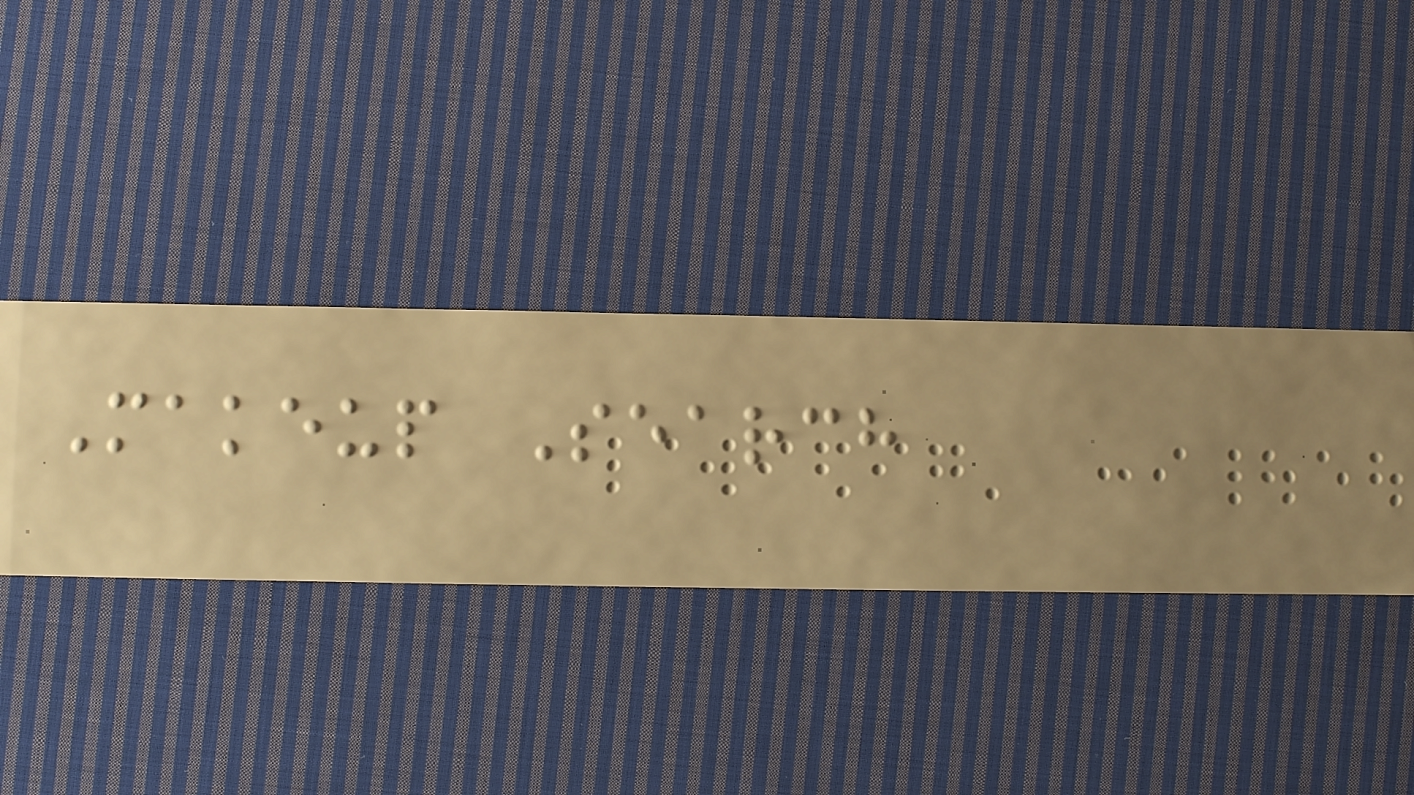Makeup Search
